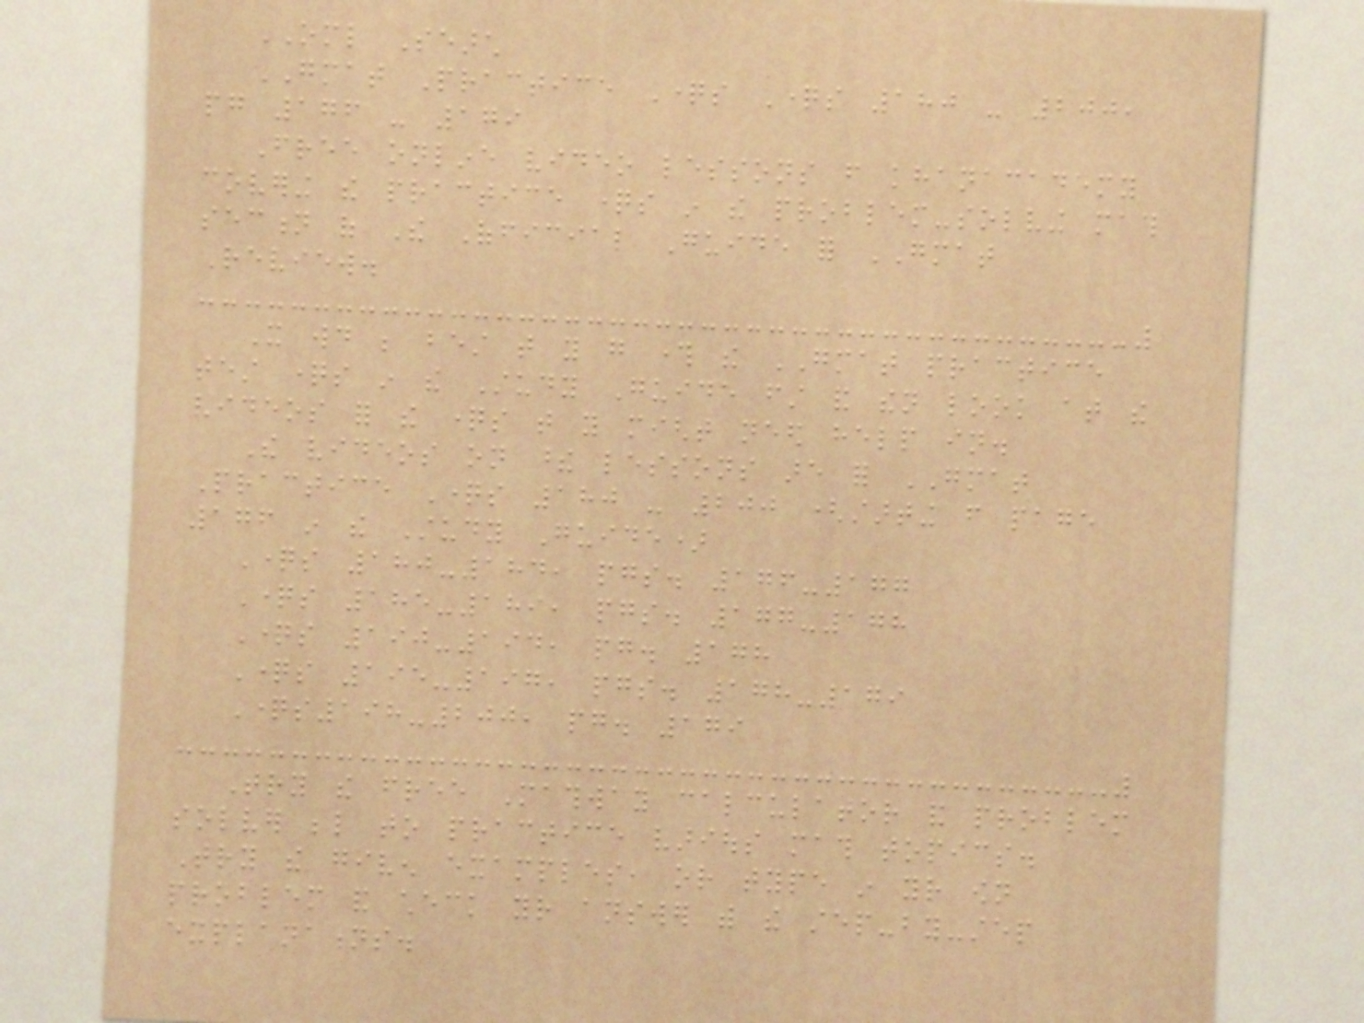OML Search
GMAT Practice Questions Questions 180 - 200,
pg 176 - 179
Free online video lessons from khanacademy
covering the practice questions in the problem-solving math
section of The Official Guide for GMAT
Review.
It would be best that you go through the GMAT practice
test questions in the Study Guide first and then look at the
videos for the questions that you might need help in.
The videos on these lessons are for GMAT
Practice Questions 180 - 200 (starting from page
176 in the Study Guide)
Questions 180-184, pgs. 176-177
Questions 185-189, pgs. 177-178
Questions 190-194, pg. 178
Questions 195-197, pgs. 178-179
Questions198-200, pg. 179
Try the free Mathway calculator and problem
solver below to practice various math topics.
Try the given examples, or type in your own
problem and check your answer with the step-by-step
explanations.
